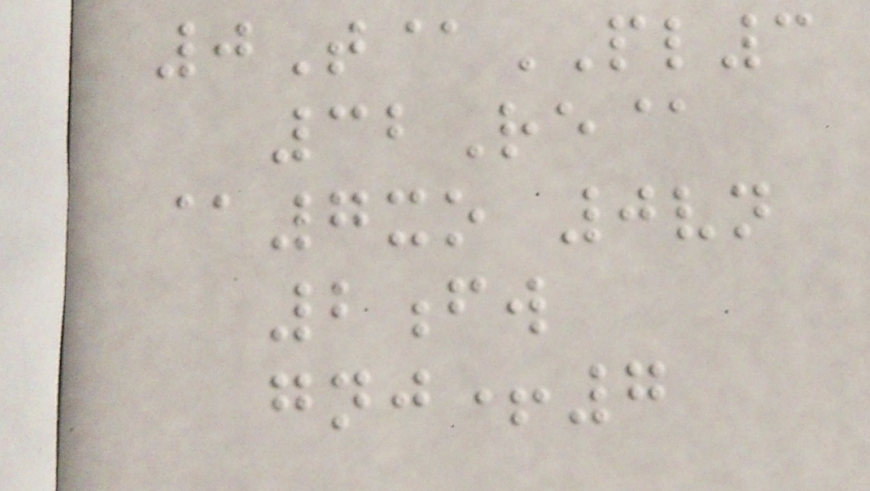0T@PL3
32Re@
@7xo 0vn
2fw
gnj+7
